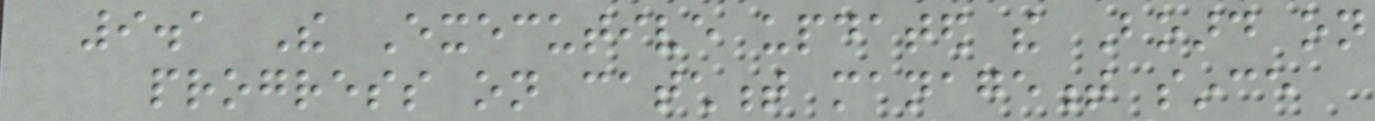9.1 The Executive updated the Board on
progress on catchment management since
